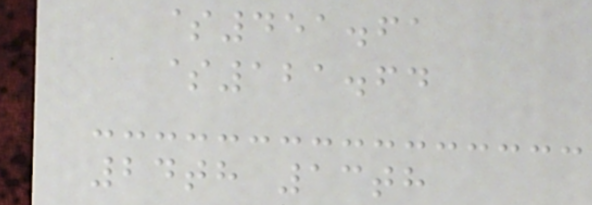$451.61
$121.64
24th 13th
